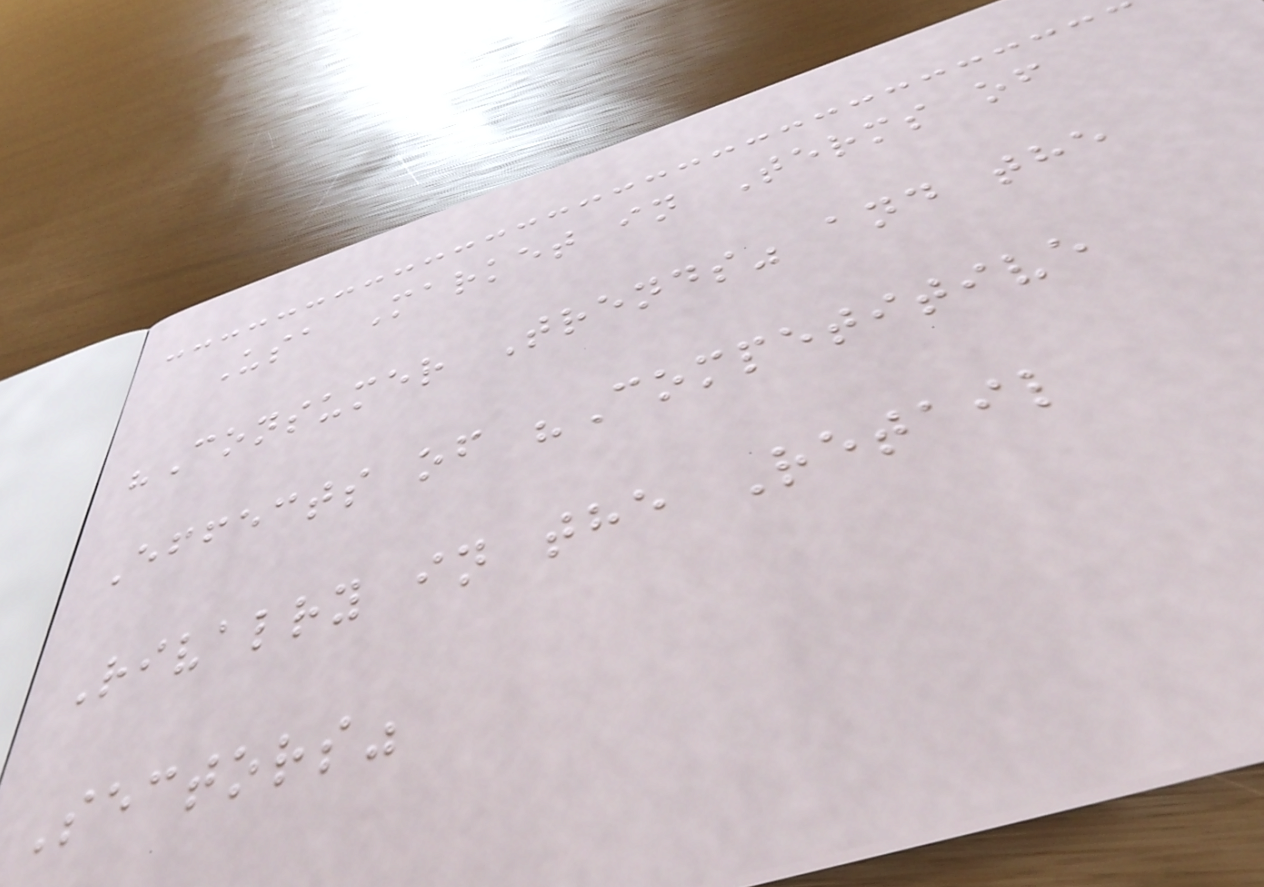Usa Market in Terms of
"Consumer Trends" and the
Effects of "Competitive
Rivalry in the Retail
Sectors"
